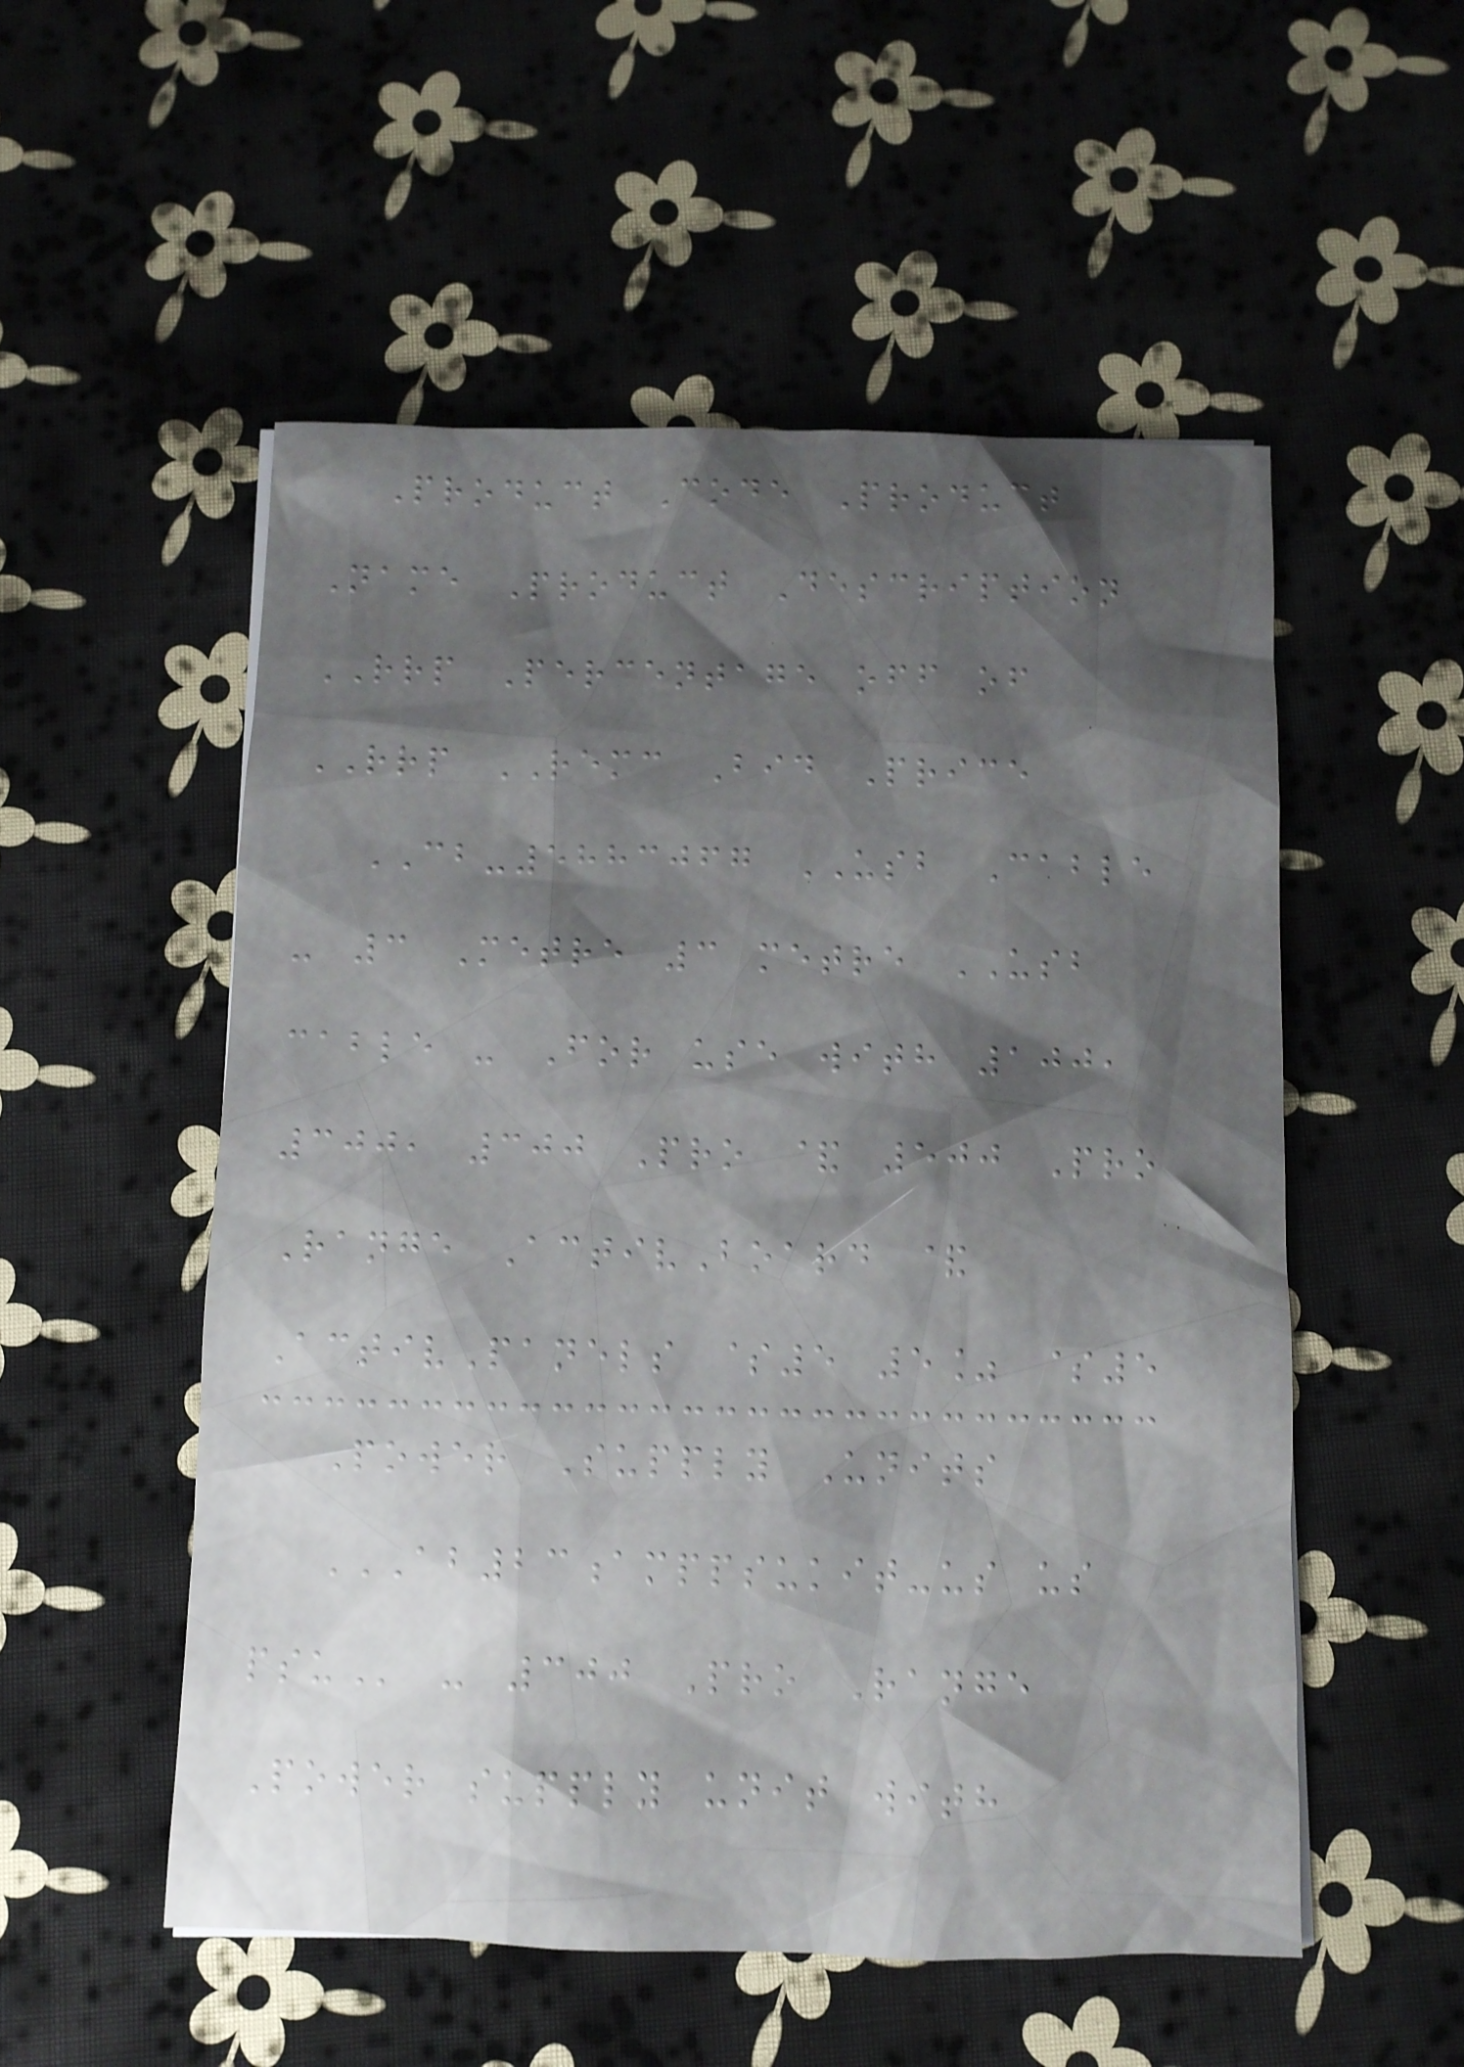Product Code Product
Name Product Description
RRP Percentage off of
RRP REMC Bid Price
CB-5883067 USB Cable
- 3 Metre 3 metre USB
cable - For use with 100,
300, 300 Pro & 500 Pro
Range ActivBoard &
ActivPanels $5 5% $5
Power Supply Units
AB23AMPPSUKIT-US US
PSU - 300 Pro Range
Power supply unit with
